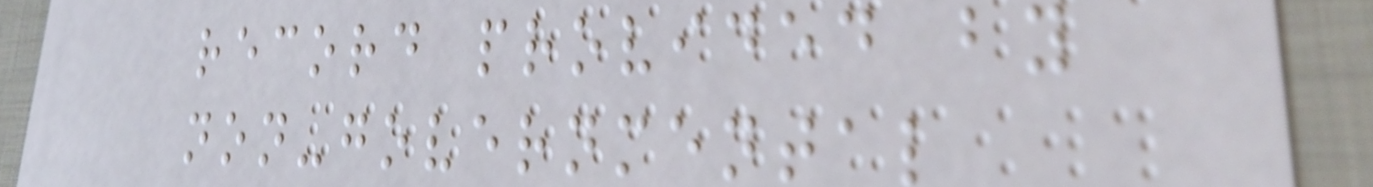record provided by
non-governmental
